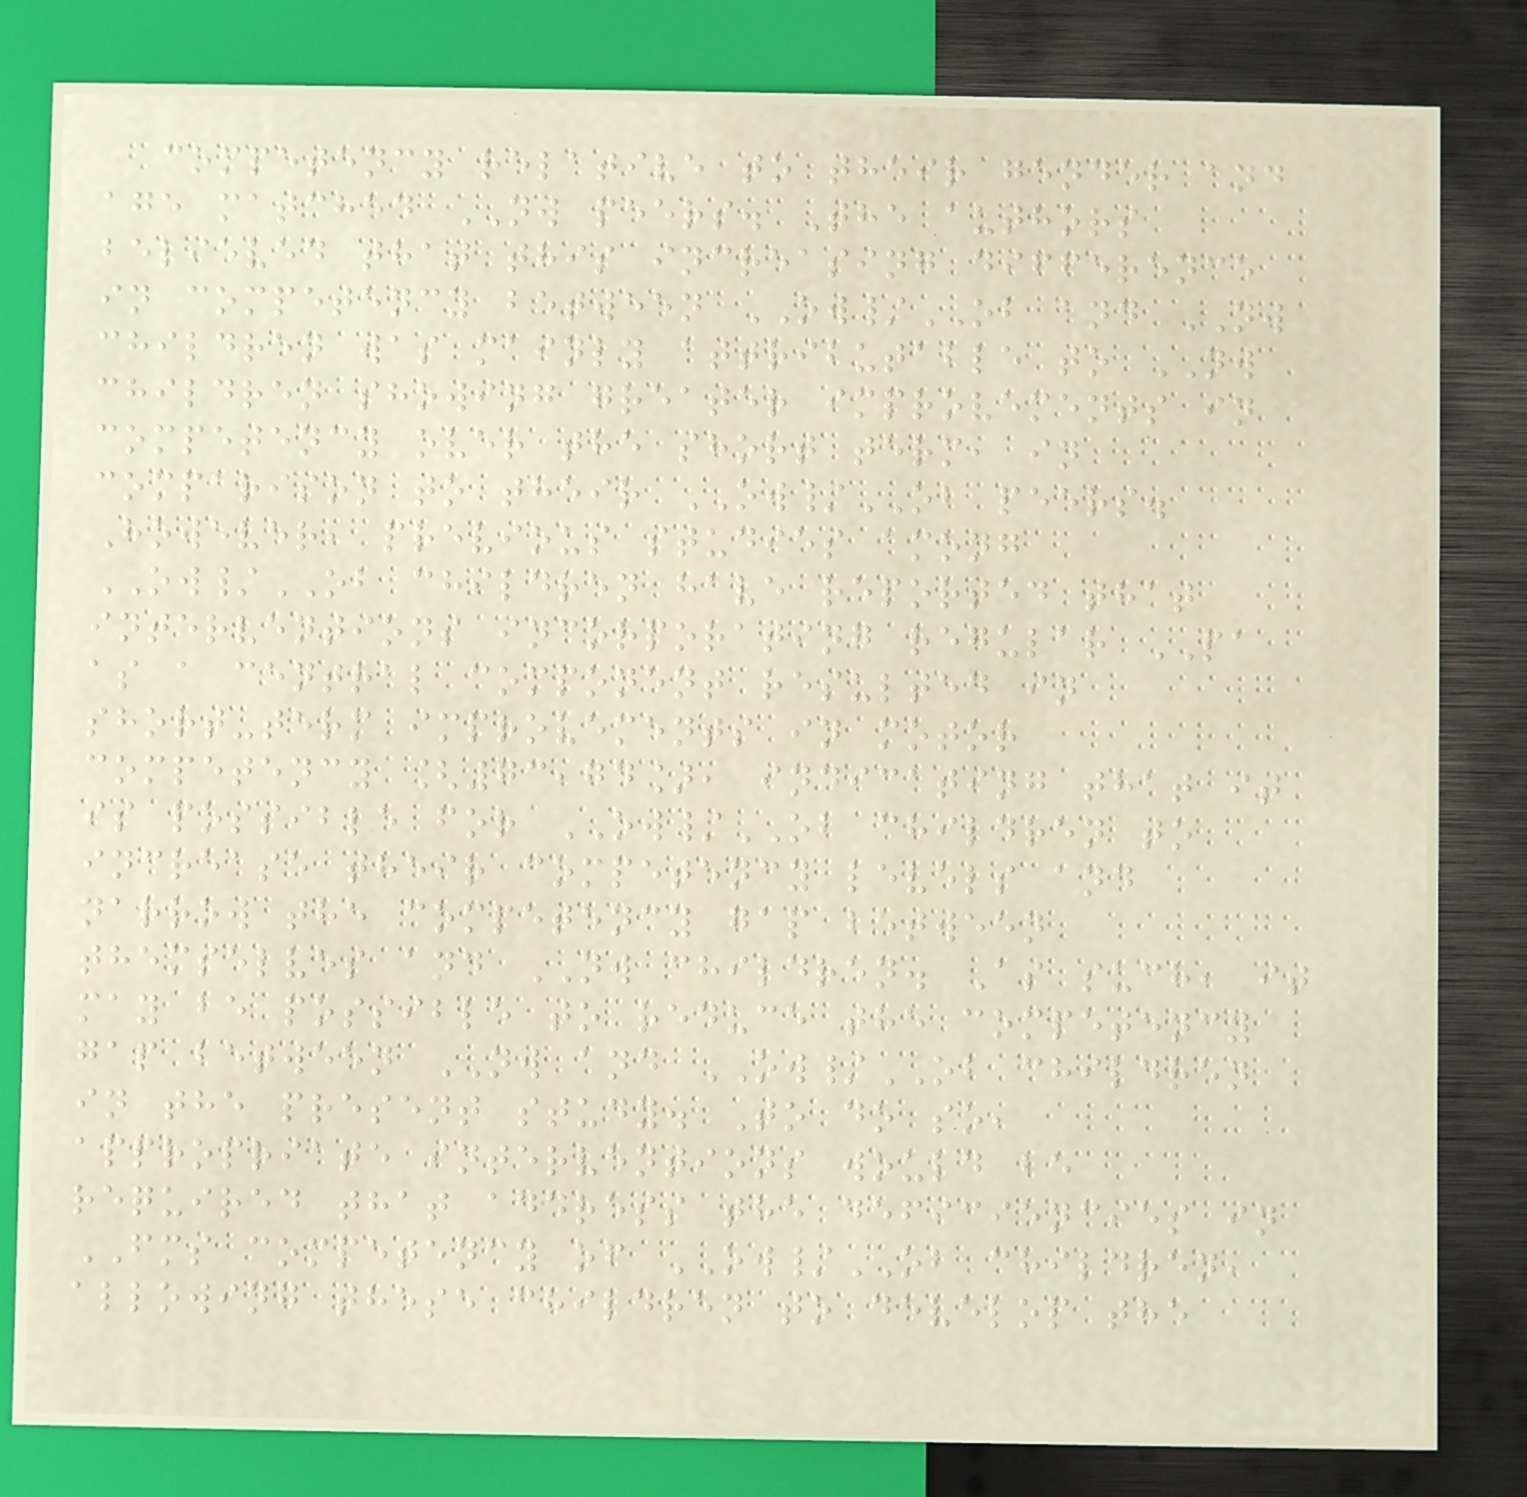competency relative to their gender and
age matched NW peers. The authors
believed that this increasing difference
in competency between OW/OB and NW
children was mainly attributable to NW
children showing greater improvements in
competency over the short term, in
comparison to their OW/OB peers.
However, previous studies among
OW/OB children have reported that
interventions incorporating regular PA
as a central component resulted in
short-term improvements in motor
competency [73,74], indicating that it
is possible for OW/OB children to
increase their competency levels and
narrow the competency gap between
themselves and NW children. As such, it
may be possible to reduce the competency
gap between NW and OW/OB children
in the present study. To do so,
appropriate interventions would be
required that address the deficiencies in
FMS competency of OW/OB children,
allowing these children to develop the
